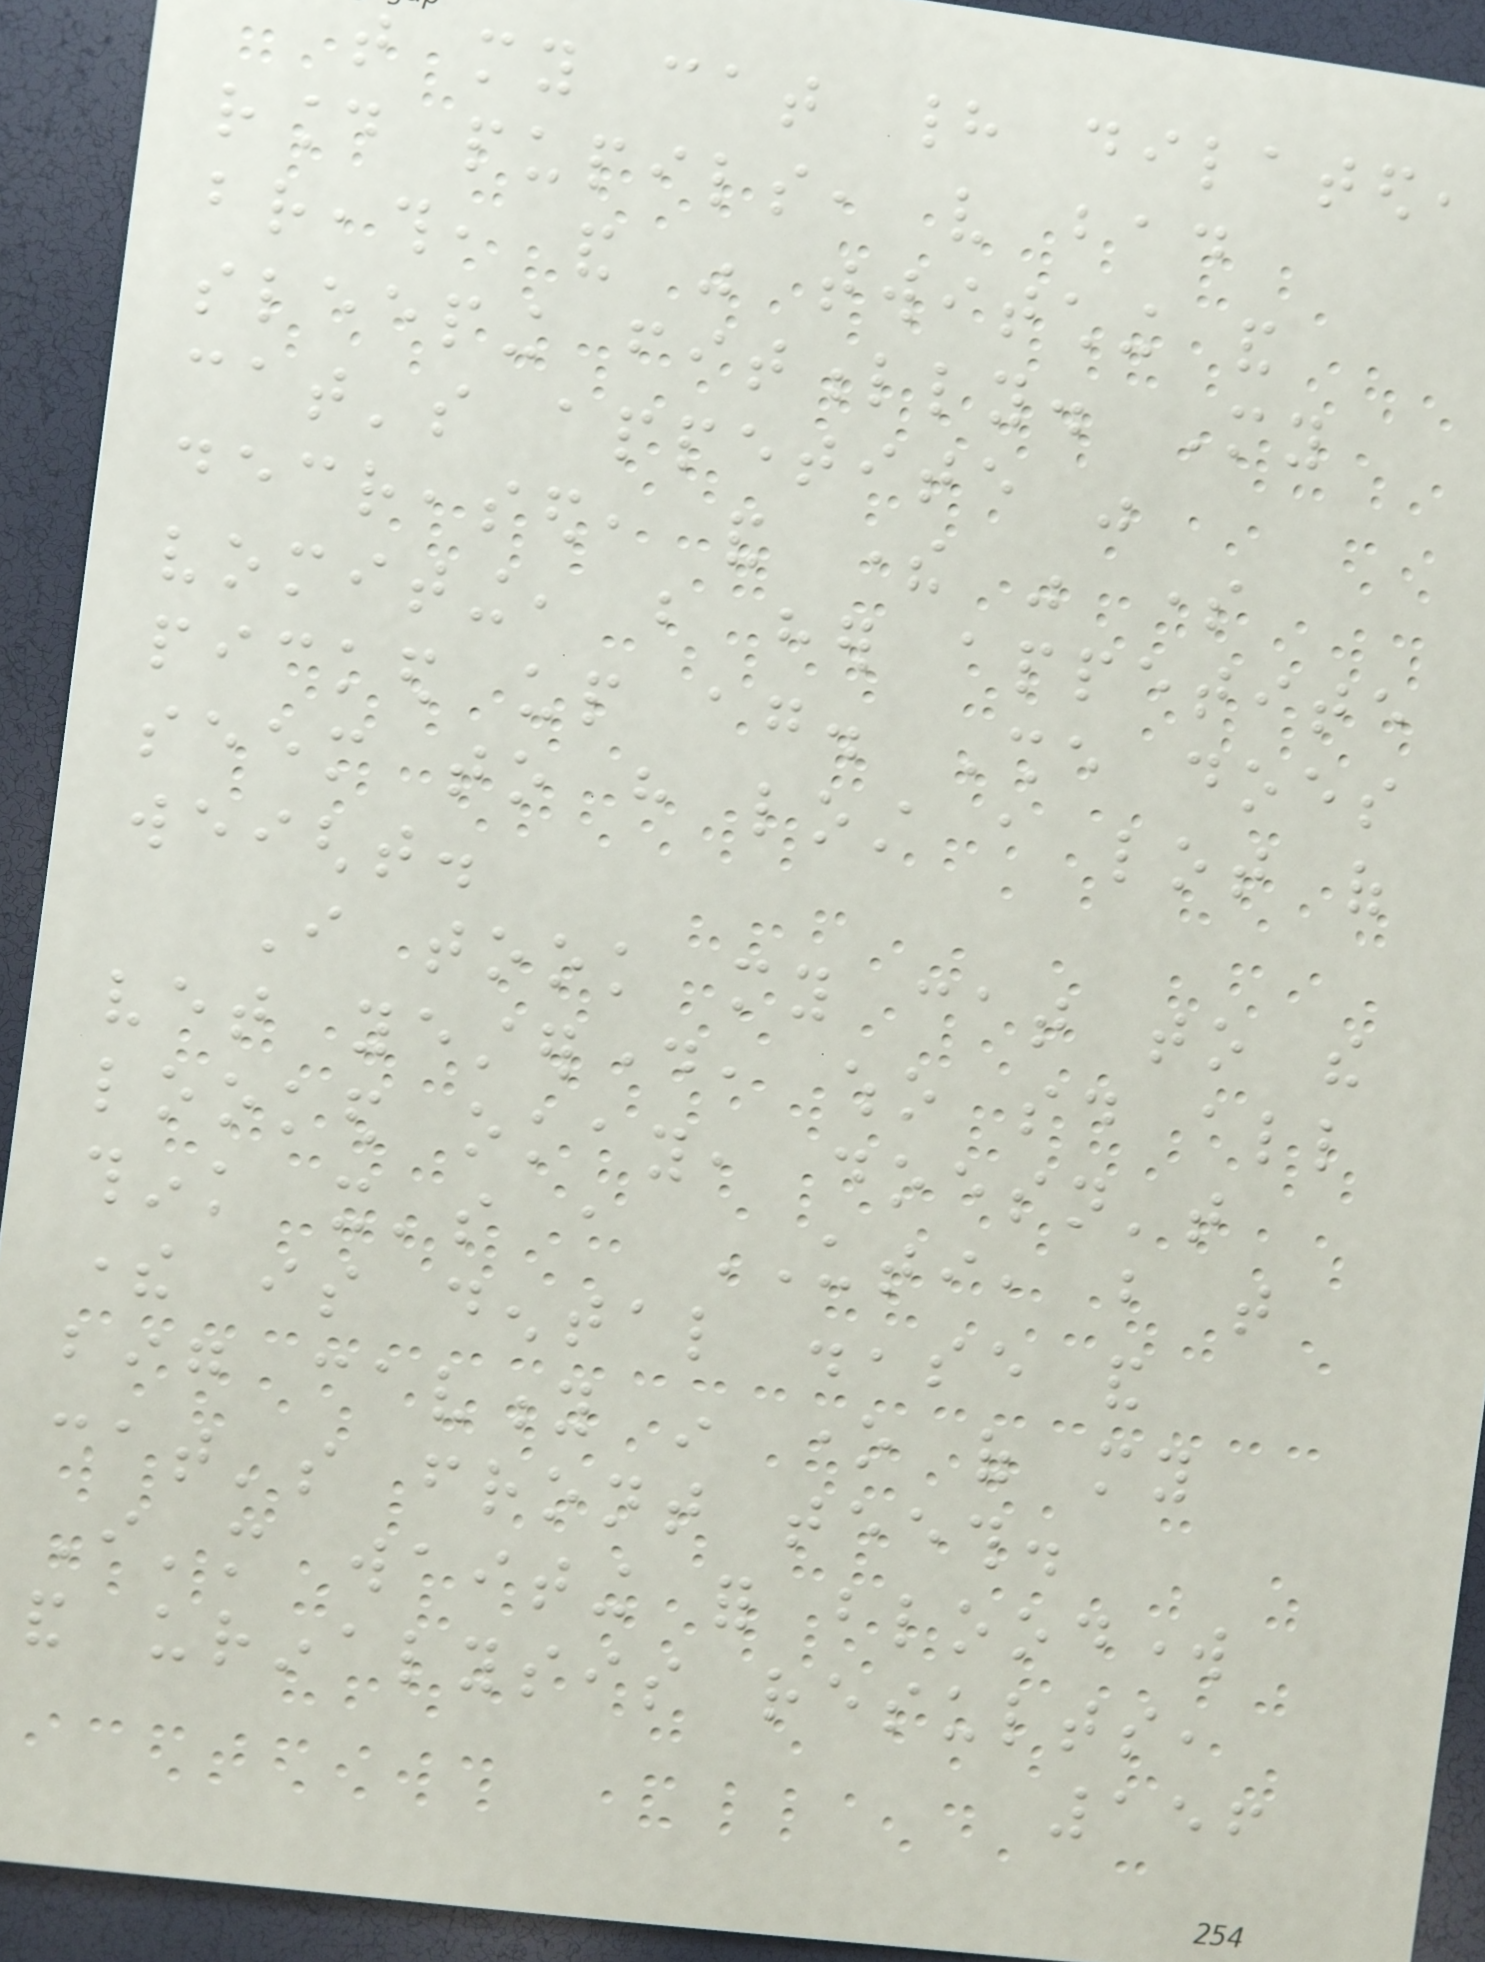that my cat had dilated,
round pupils, very bad
breath, and was twitching and
sleeping fitfully. My
cat's appetite was
decreased, and there was some
vomiting, but her appetite
picked up again. She does
seem to have lost a lot of
weight.
I took my cat to the
vet yesterday, who said all
looked okay, doesn't
think it's a UTI, but that
there is dental disease and
big cavity in one of my
cat's front teeth.
I'm waiting for bloodwork
and urinalysis results,
156
